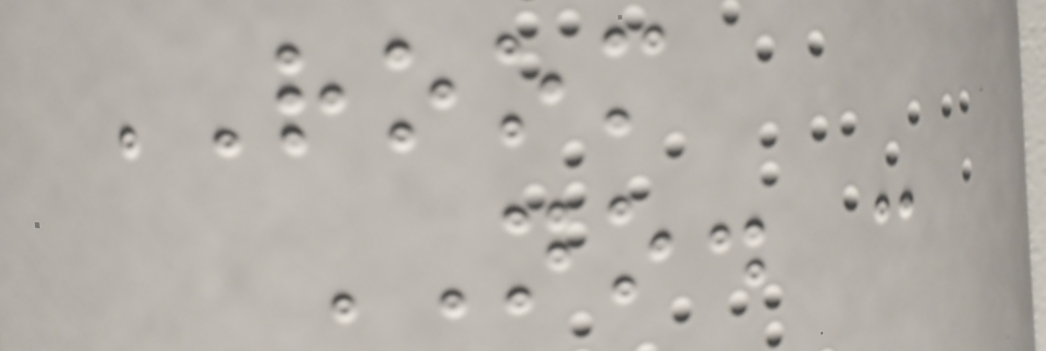ROOM
NO. :
